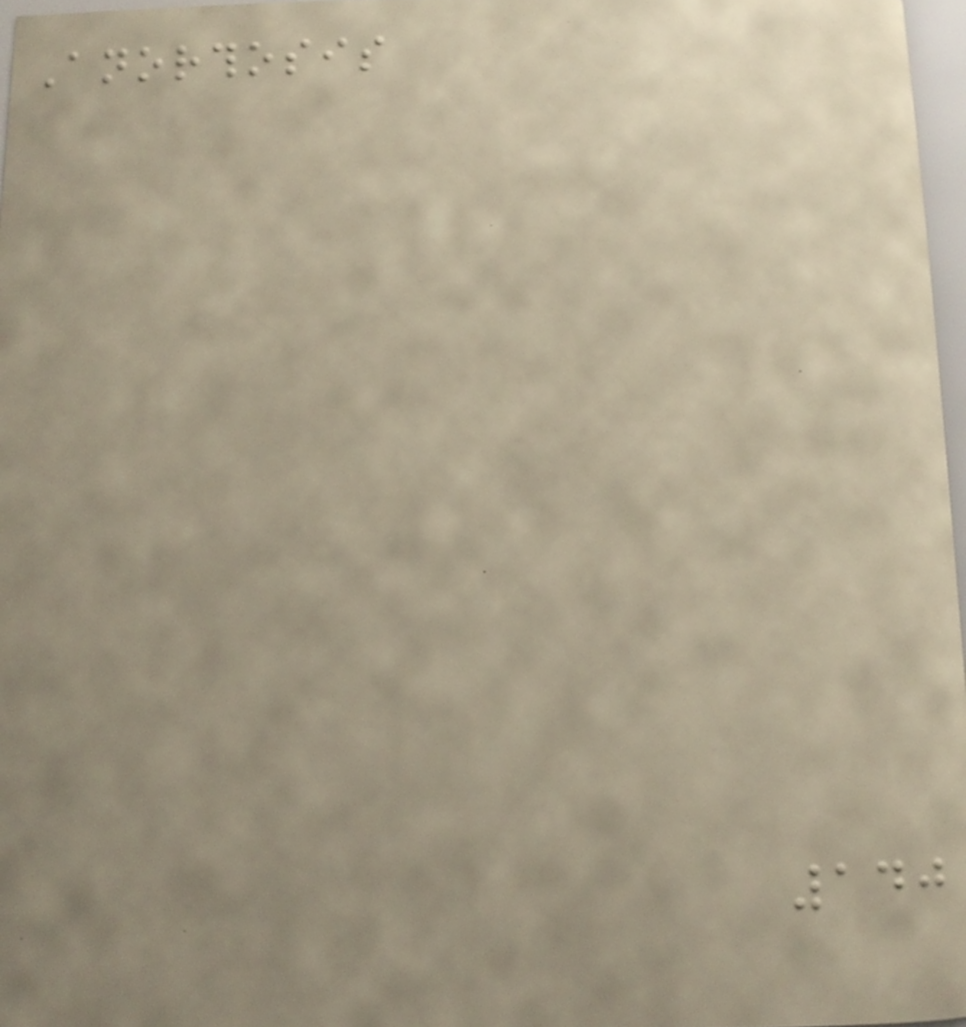Anorthosis
140
